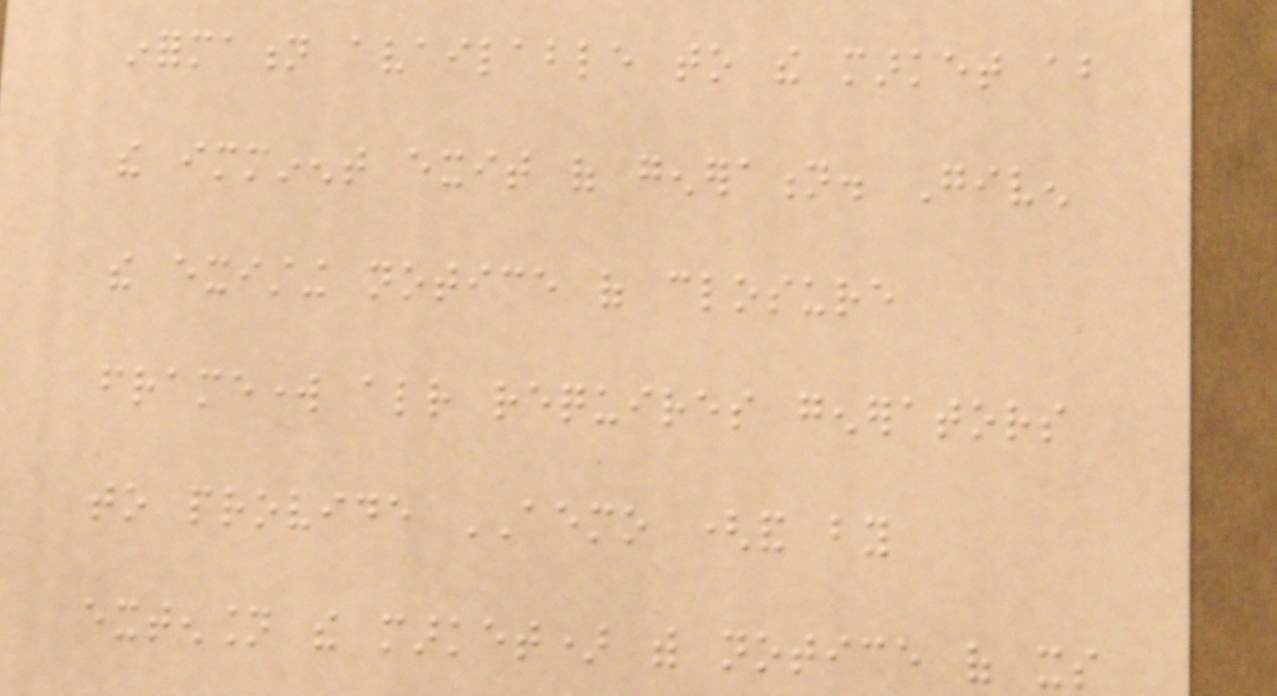information available to the market about
the imminent exit of generation. Given
the existing notice of closure
framework already requires generators
to provide AEMO (and by
extension the market) with notice of its
